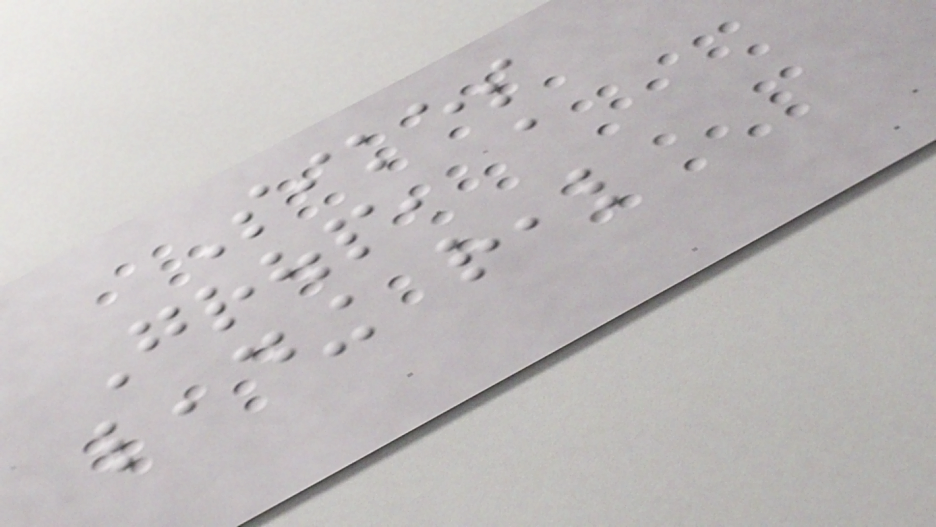Sikes
Group, a
leading real
